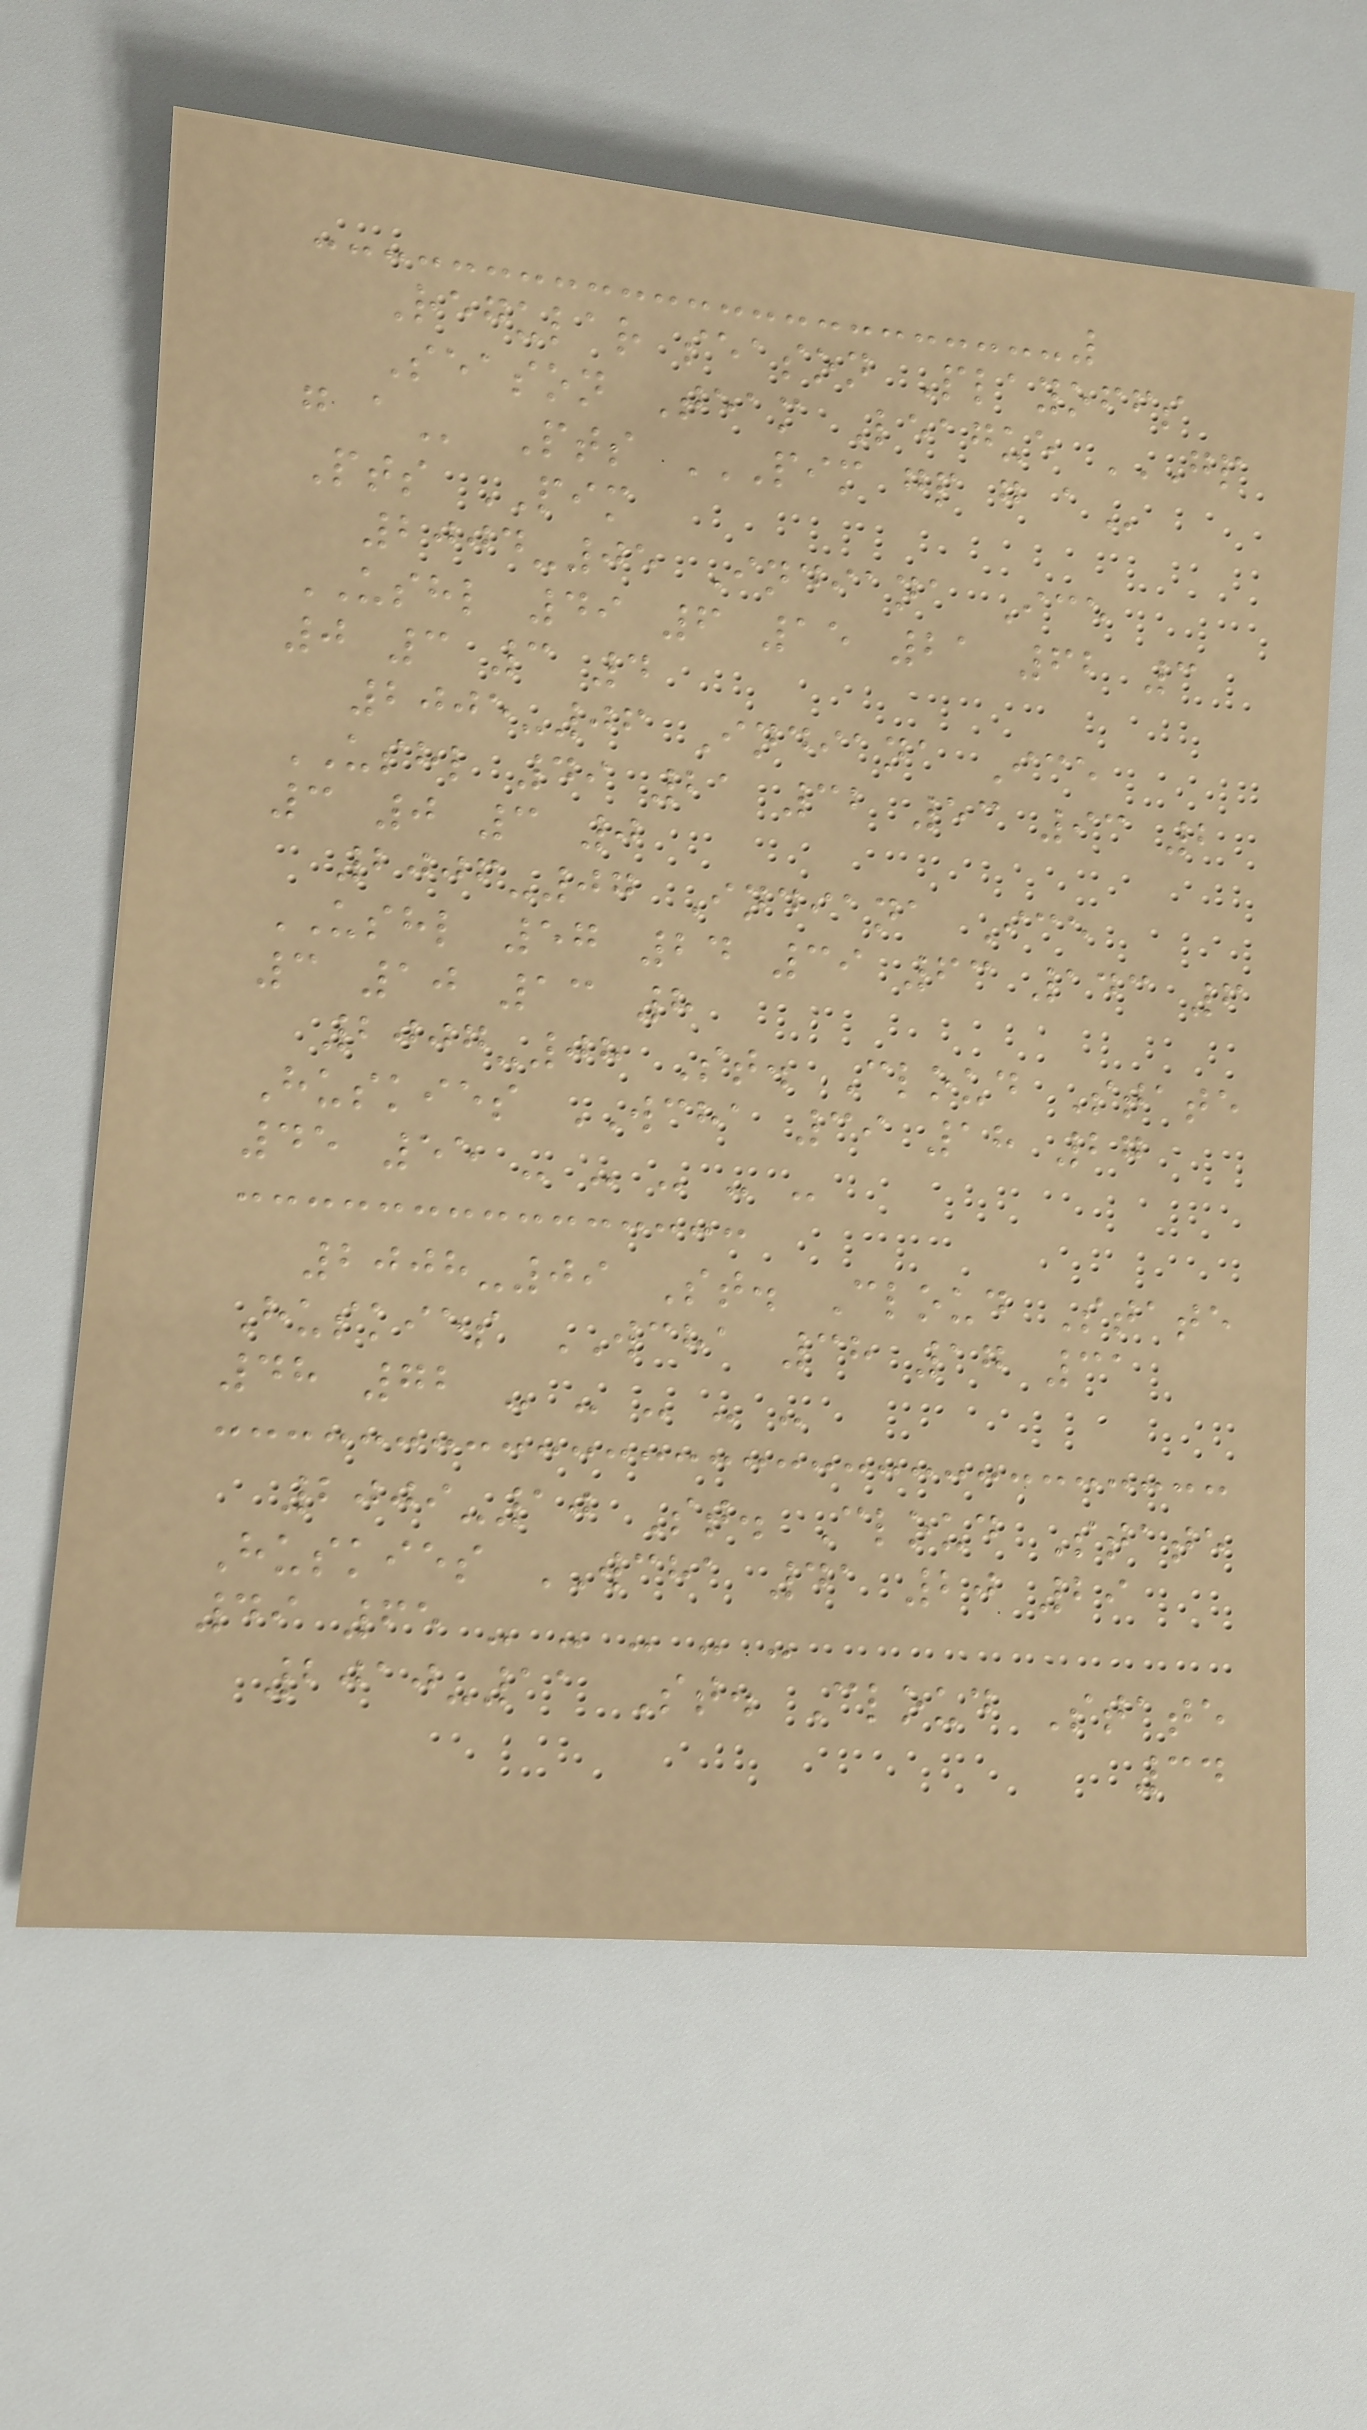Regular season Playoffs
Season Team League GP
G A Pts PIM GP G A
Pts PIM
2004-05 Indiana Ice
USHL 49 6 15 21 62 3
0 3 3 4
2005-06 Indiana Ice
USHL 49 21 32 53 93 2
3 0 3 0
2006-07 Indiana Ice
USHL 57 24 39 63 143 6
3 10 13 8
2007-08 St. Cloud State
Huskies WCHA 39 18 27
45 55 - - - - -
2008-09 St. Cloud State
Huskies WCHA 38 17 31
48 72 - - - - -
2009-10 St. Cloud State
Huskies WCHA 41 20 29
49 65 - - - - -
2010-11 St. Cloud State
34
